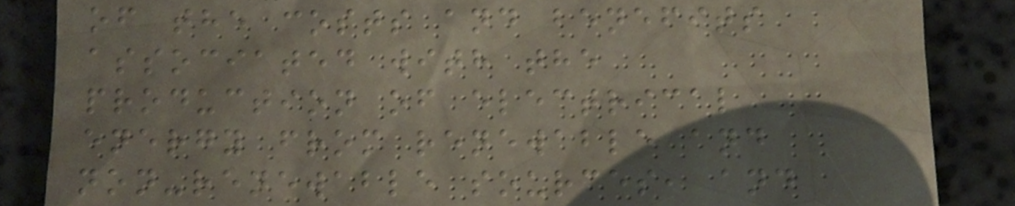of the costs and benefits
associated with the
production of electrical
energy from renewable and
non-renewable sources, and
